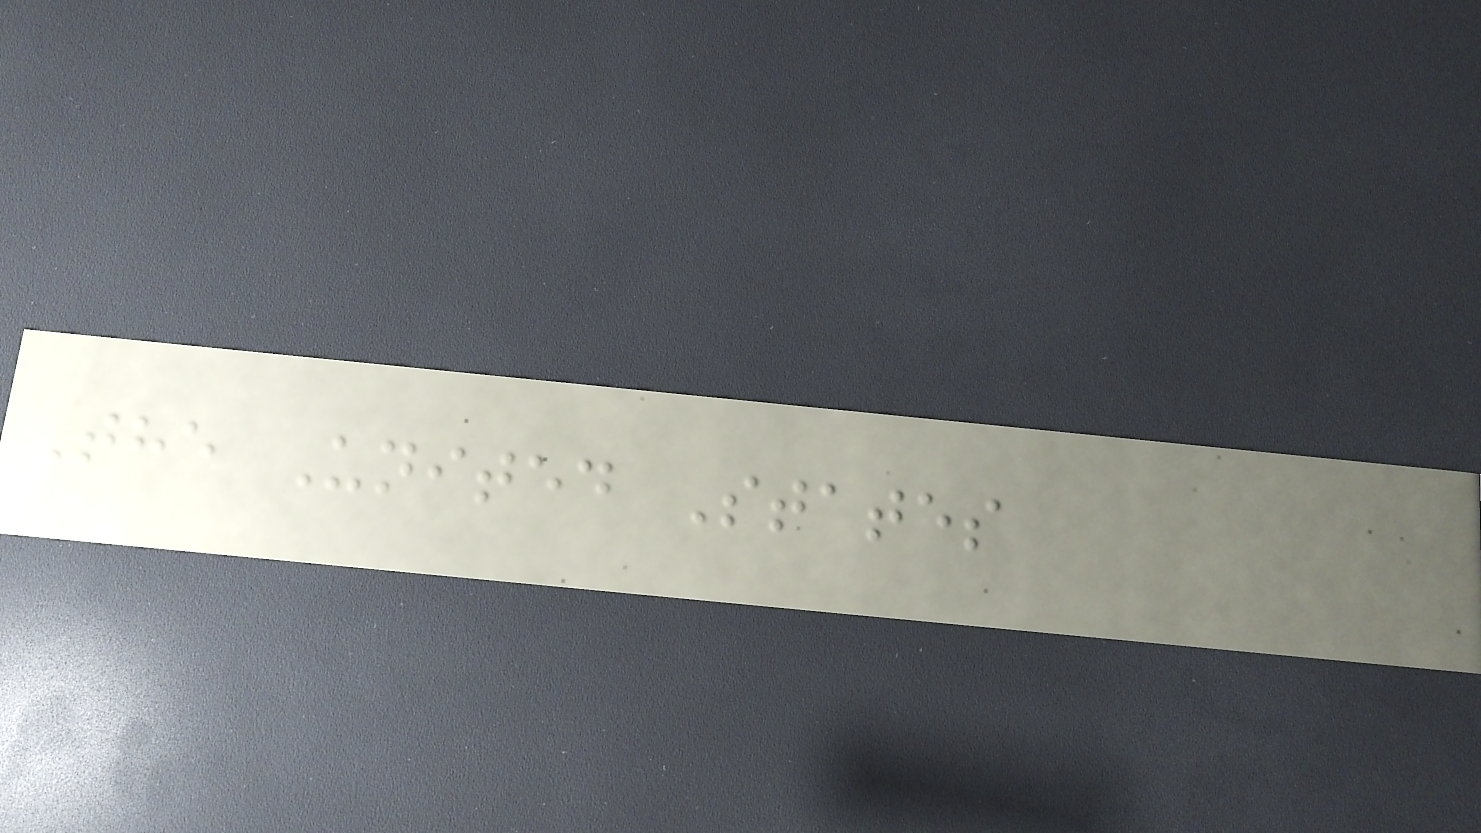The United States
